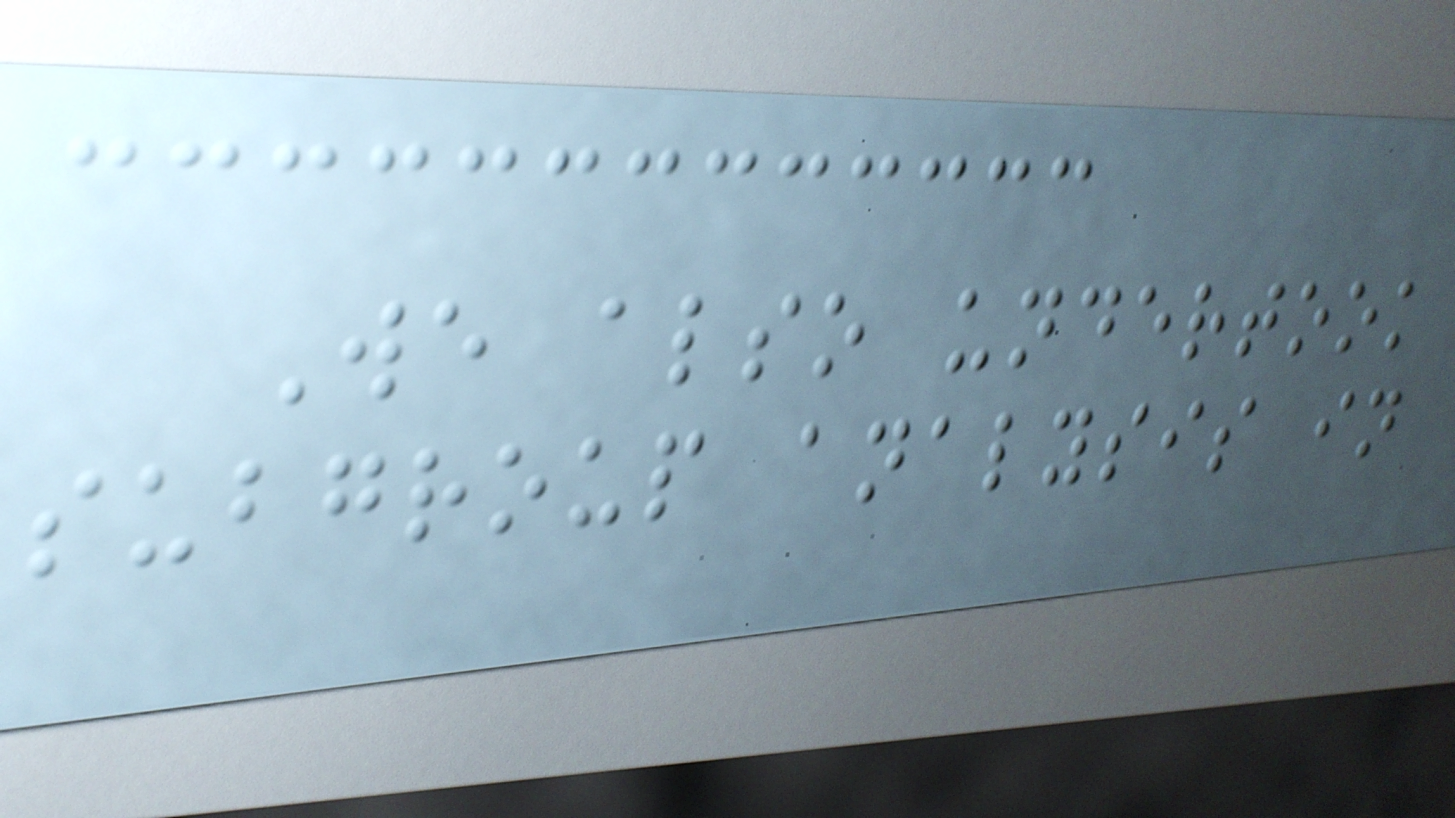We also undertook
subgroup analysis in
